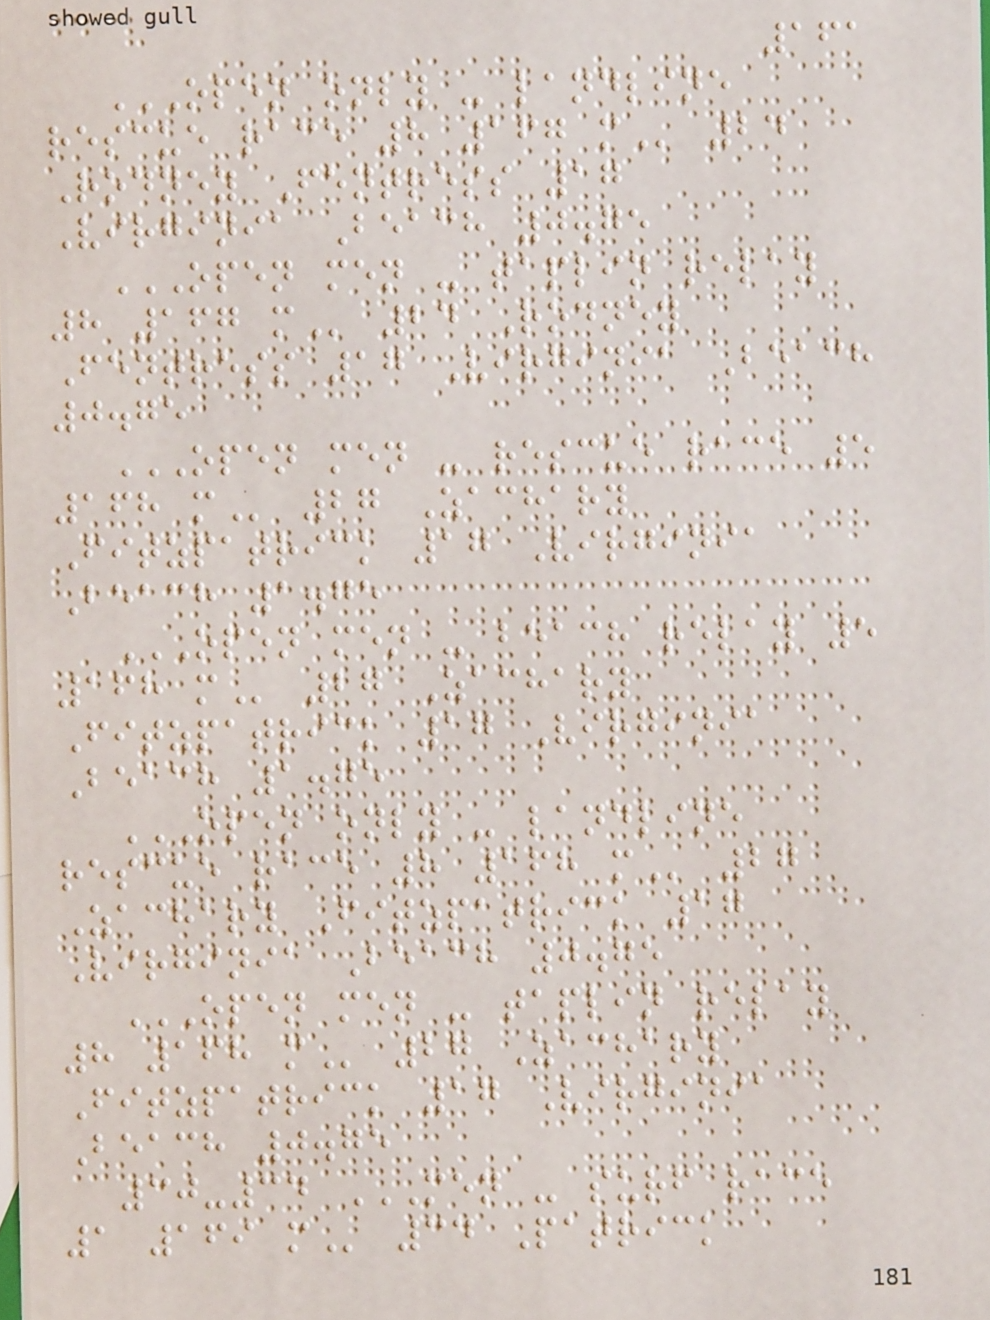161
OPEN ONLY - LANDLINE
RESCUE RACE 8 167 M 24
Rodney Fentress 17
Virginia Beach 0.75
OPEN MEN - TAPLIN RELAY
8 167 M 24 Rodney
Fentress 17 Virginia Beach
0.75
OPEN MEN - RESCUE RACE 5
168 M 27 Zachary
Fitzpatrick 17 Virginia
Beach 1.75
OPEN MEN - BEACH RELAY 5
168 M 27 Zachary
Fitzpatrick 17 Virginia
Beach 1.75
OPEN ONLY - LANDLINE
RESCUE RACE 8 168 M 27
Zachary Fitzpatrick 17
Virginia Beach 0.75
OPEN MEN - TAPLIN RELAY
8 168 M 27 Zachary
Fitzpatrick 17 Virginia
Beach 0.75
30-34 MEN - SURF RACE
1 169 M 34 Patrick
